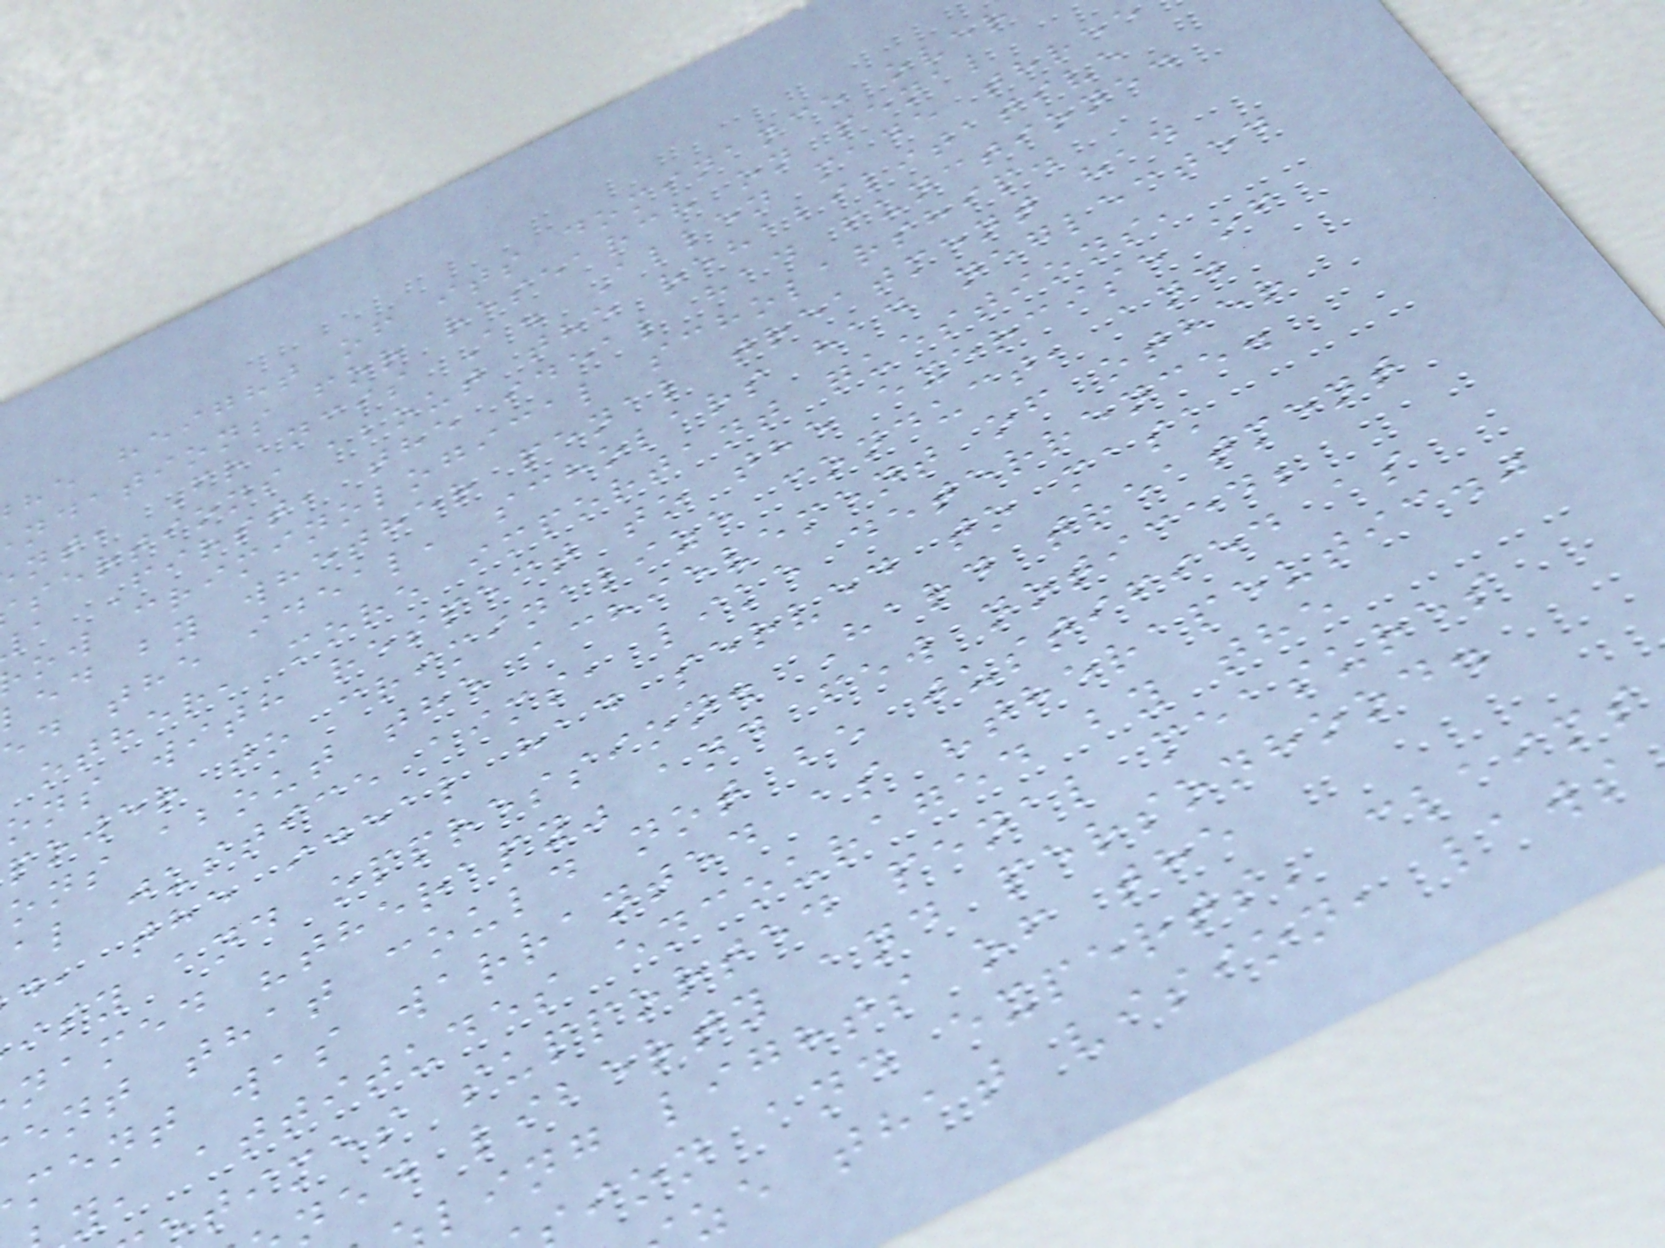he height of its dominance over
ndations for research on penal
nt, Francis A. Allen made three
sertions about the rehabilitative
a First, the ideal had functioned
ow criminological scholarship.
ed by whether penal treatment had
ed the ideal, scholars had neglected
other, more important questions,
ons with respect to the exercise of
power to criminalize conduct, and
ons about the achievement of other
al justice aims, like deterrence.
d, the ideal had served to mask
isy and oppression. Hard treatment
named "therapy" and few noticed;
ent that could not be justified as
ment was warranted as "therapeutic."
y, attitudes encouraged by the
times supported penal measures
ned liberty and personhood.
ling lights of the
ion and experts' claims
ze that vision, laws
